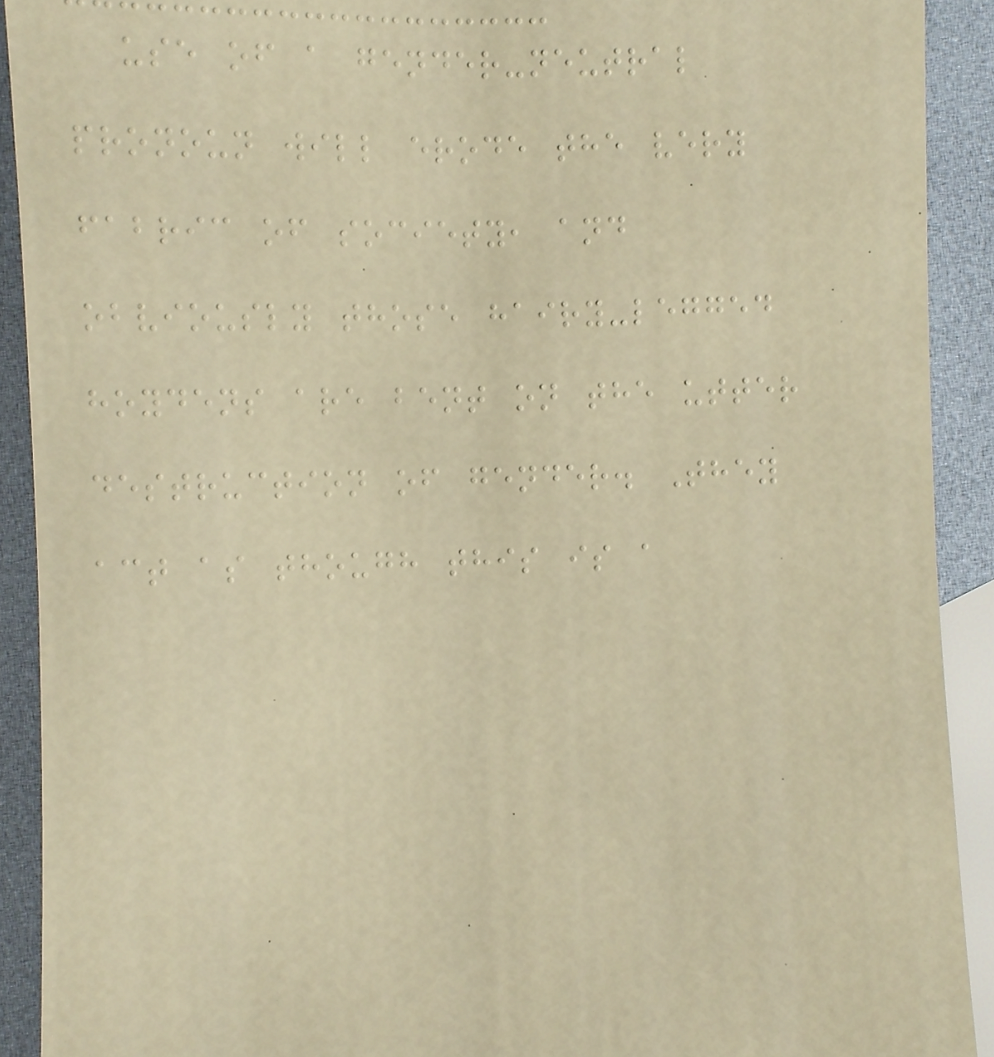use of a gender-neutral
pronoun will erode the very
fabric of society, and
obviously those hairy-legged
hoydens are bent on the utter
destruction of gender. They
act as though this is a
